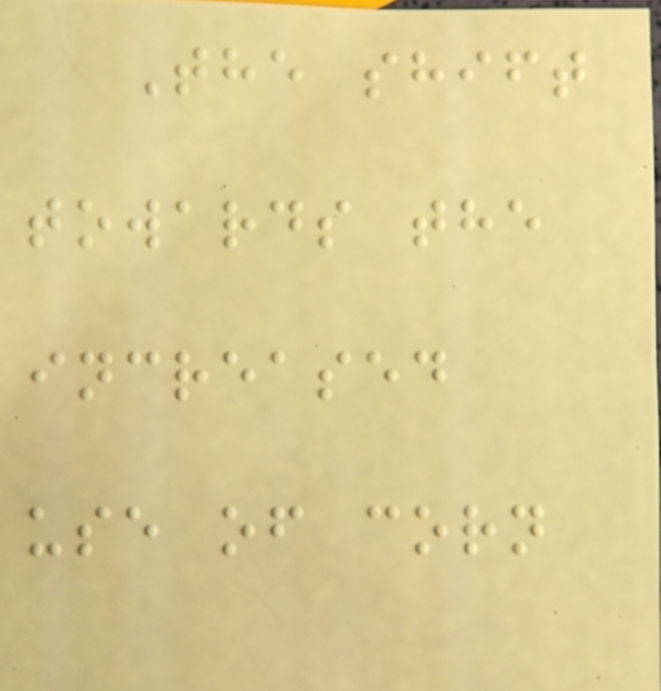The shift
towards the
increased
use of corn
